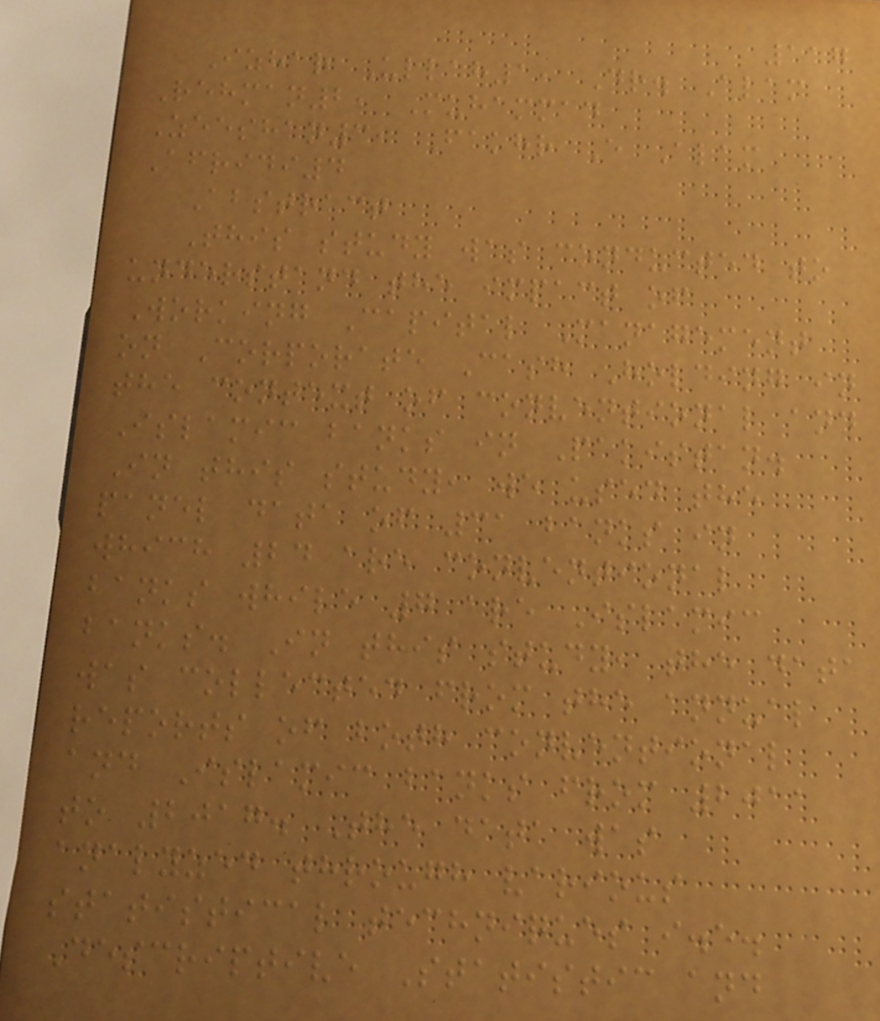117
Izhar Ullah1, Dr. Alam
Rehman2, Muhammad
Zeeshan3, Fakhr E Alam
Afridi4
Abstract
This study was conducted to
understand the impact of
Working Capital Management
on Corporate Cash Holding in
the context of conventional and
Islamic banks in Pakistan.
In this study, we used the
panel data of 31 banks in
which 24 are conventional
banks while 7 are Islamic
banks. In this study, the data
was collected from the annual
reports of both conventional
and Islamic banks from 2011
to 2017. The data was
analyzed through various
statistical techniques i.e.
Descriptive Statistic and
